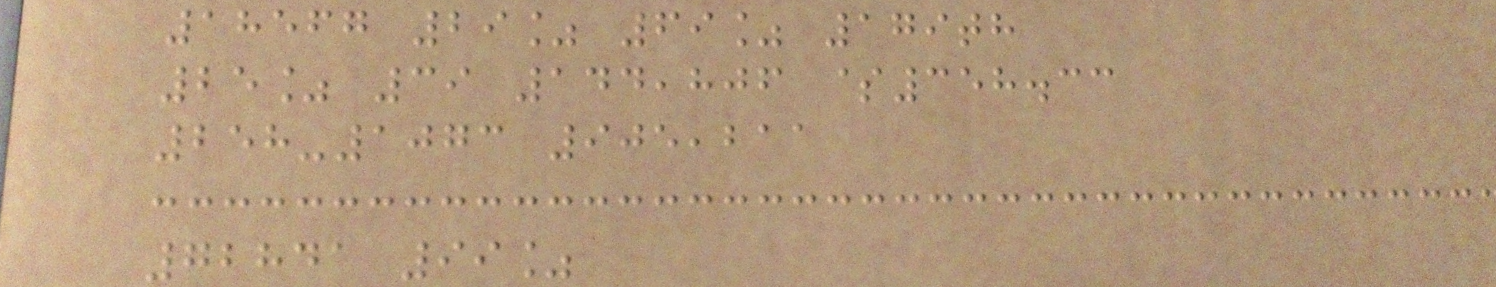18567 29% 69% 179th
25% 39 144,806 $358.33
258-1073 905,211
72841 99%
